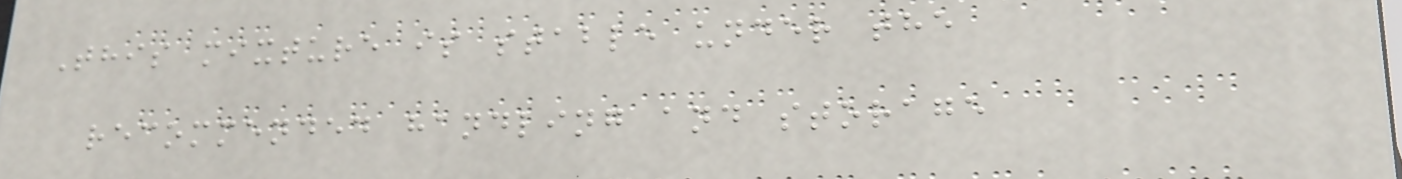This mixture is stable under the
recommended handling and storage
